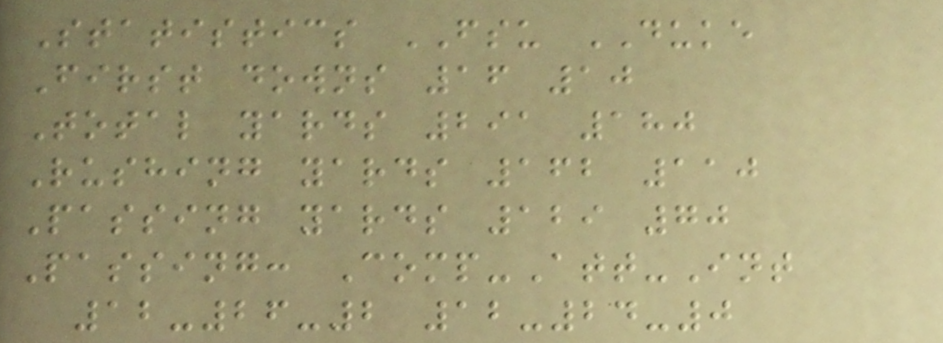Statistics FSU DUKE
First downs 16 10
Total yards 291 180
Rushing yards 162 110
Passing yards 129 70
Passing: Comp-Att-Int
12-26-2 12-24-0
